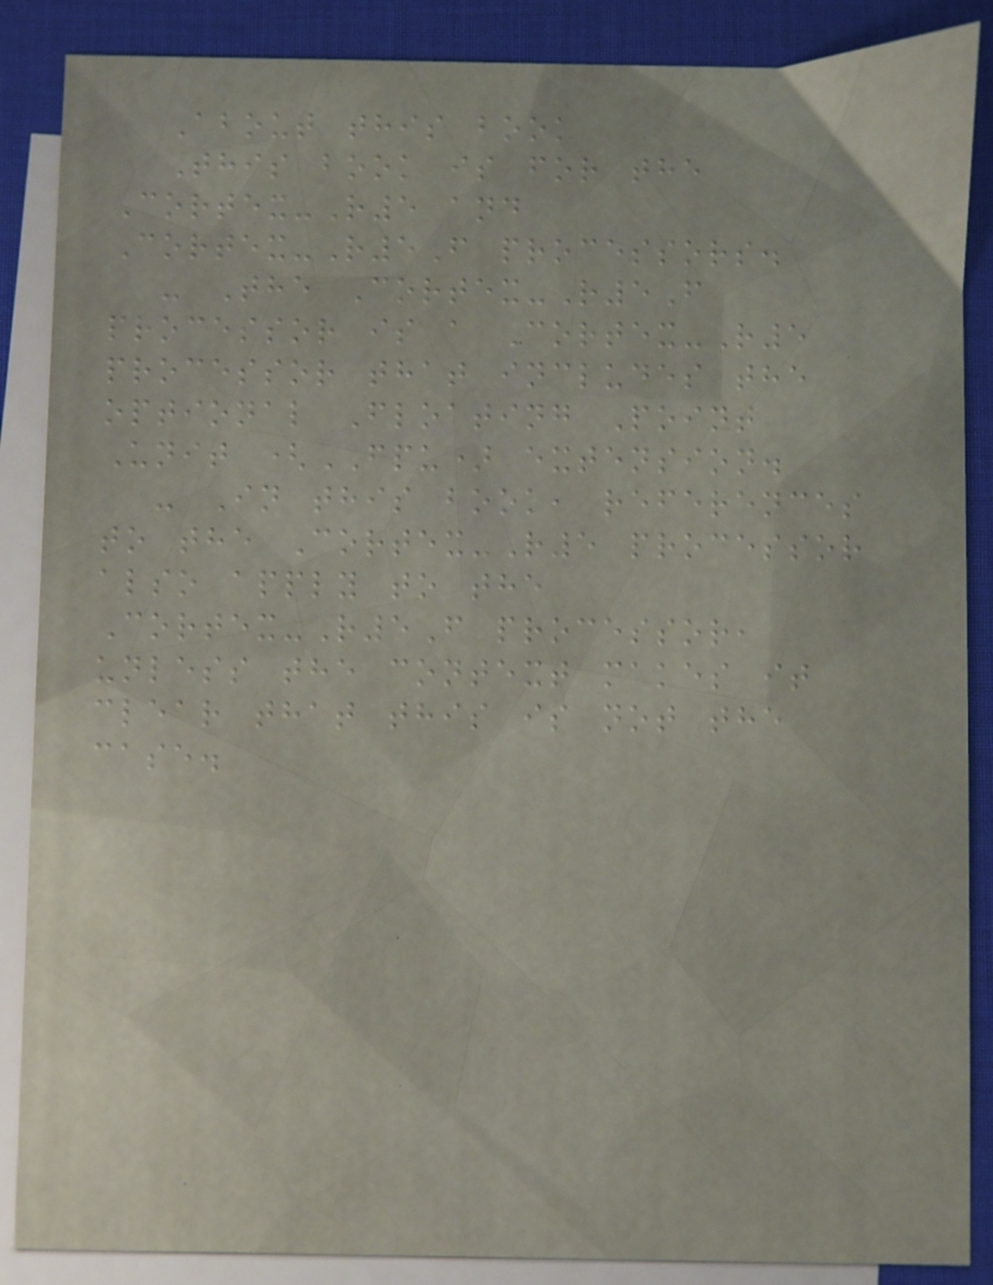About this book
This book is for the
Cortex-R5 and
Cortex-R5F processors.
- The Cortex-R5F
processor is a Cortex-R5
processor that includes the
optional Floating Point
Unit (FPU) extension.
- In this book, references
to the Cortex-R5 processor
also apply to the
Cortex-R5F processor,
unless the context makes it
clear that this is not the
case.
